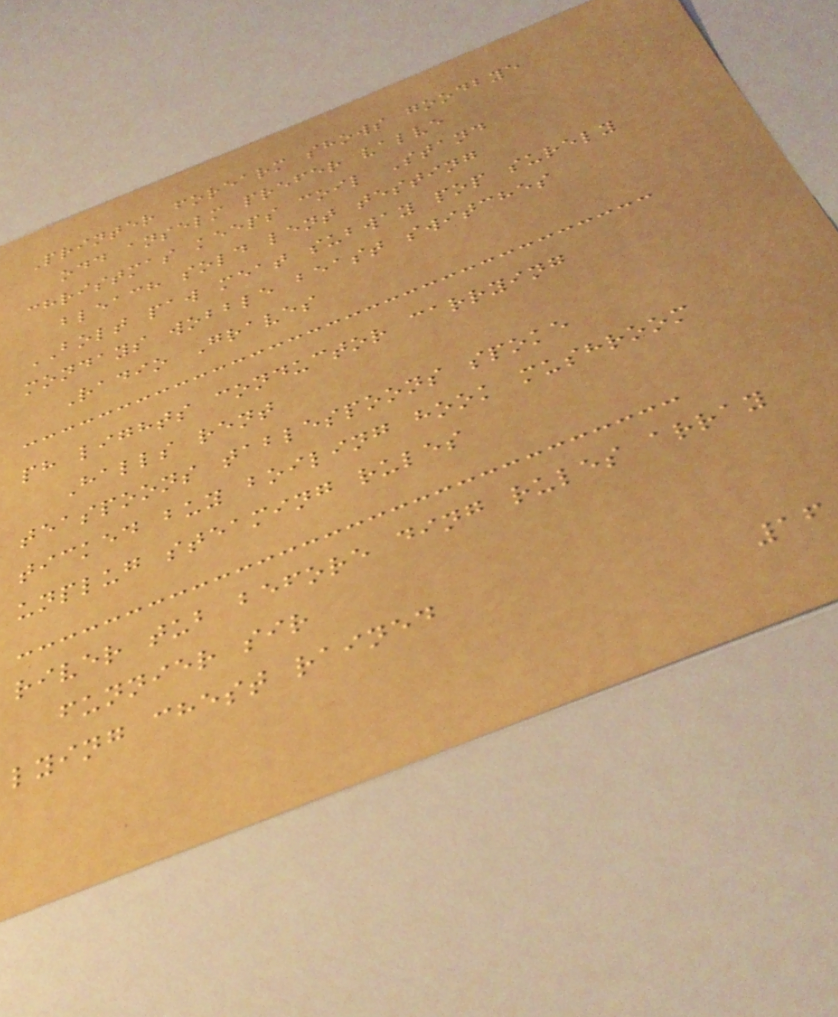Printer forearm shows goodbye
odd anselm prefer valve
christmas keeps coil Stand
bleach sold lent testing
BOLT paw meat subway pop surely
mondays wobble beast switches
Radio Graves
ph lights conductor carrying
Halls rent
teaspoons tablespoons spoke
ticked buy boiling hook mushroom
unplug steaming rules
river tub before ding rules array
funnier sir
lying chest rained
16
